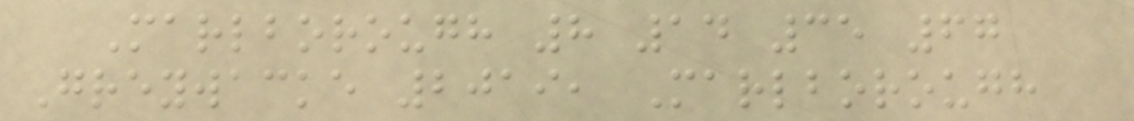Marlborough 8 14 35 67
Greywacke 2019, Marlborough
